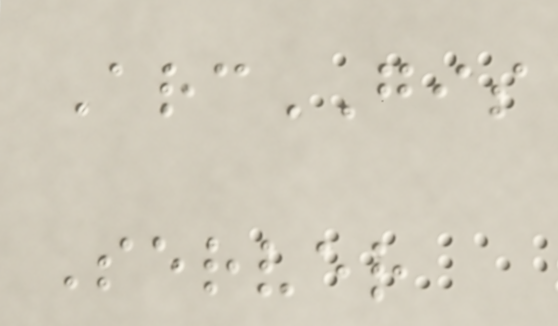ArcGIS
Server
